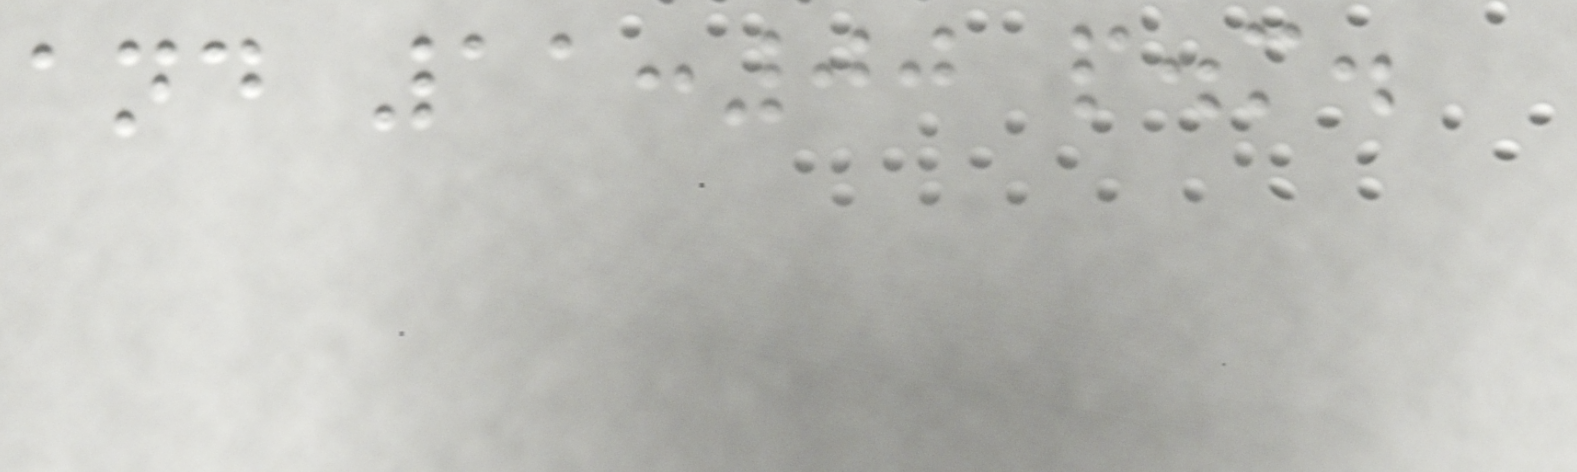and 11:00 p.m.
